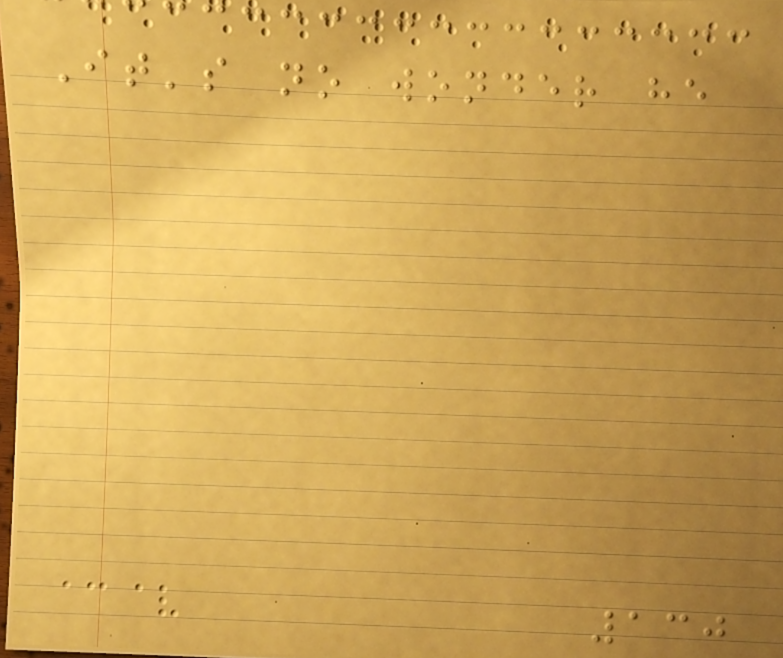It's no wonder he
130
